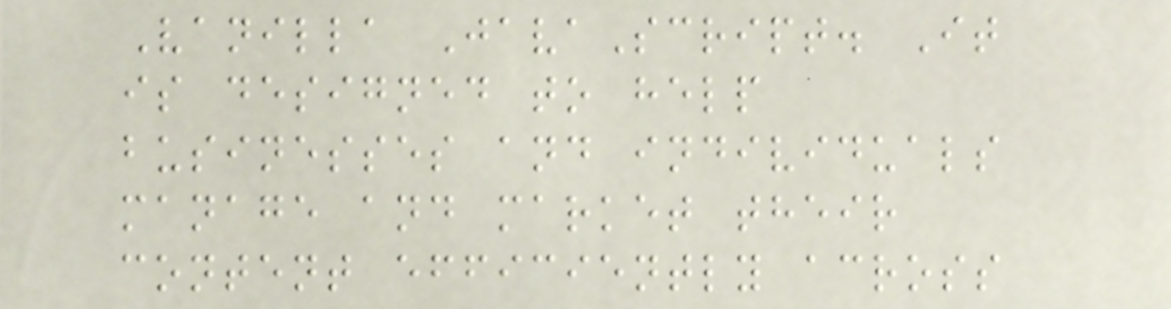Vanilla JavaScript. It
is designed to help
businesses and individuals
manage and market their
content efficiently across
